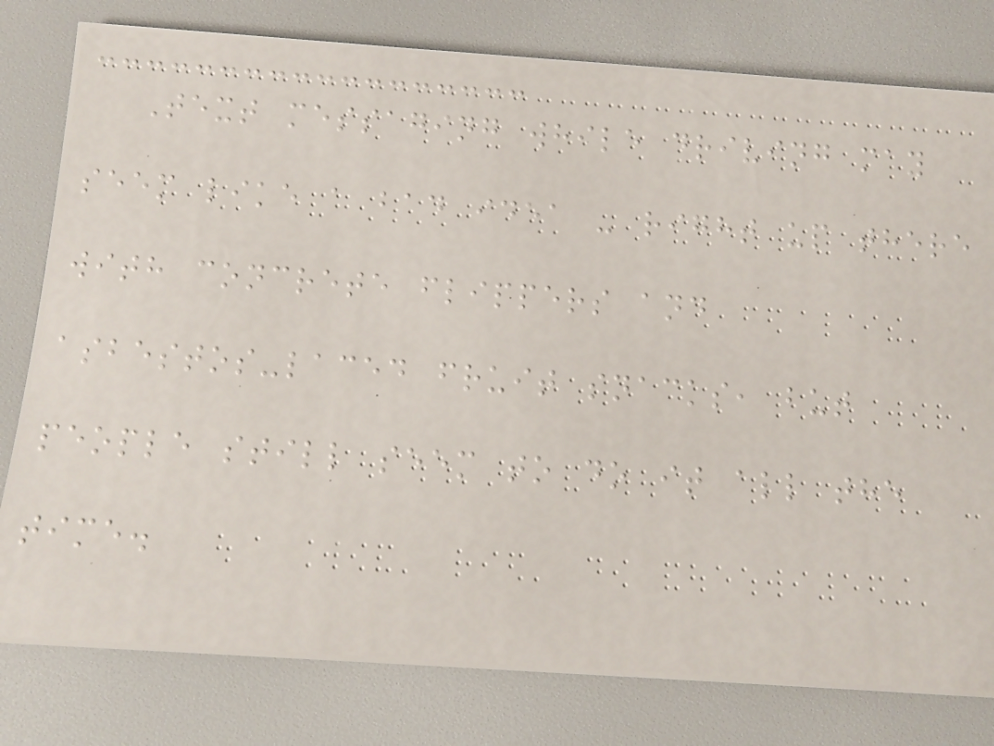Text messaging while driving may
seem like a bad idea - right up there
with concrete flippers and
asbestos-laced fruit snacks, but
people still seem to do it all the
time.
